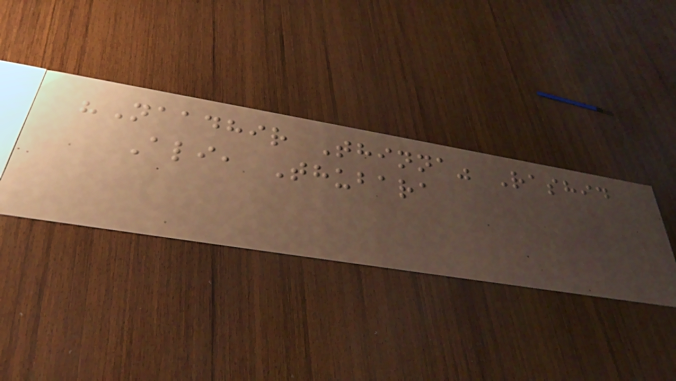"Naadhir Thinna" Rashid
Ali, Thubara
